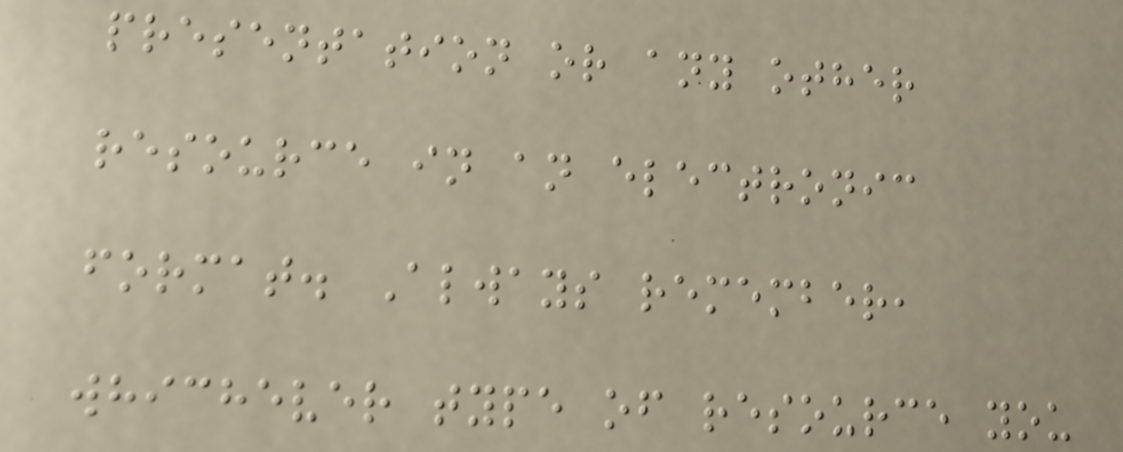presentation or any other
resource in an electronic
format. Always remember,
whichever type of resource you
